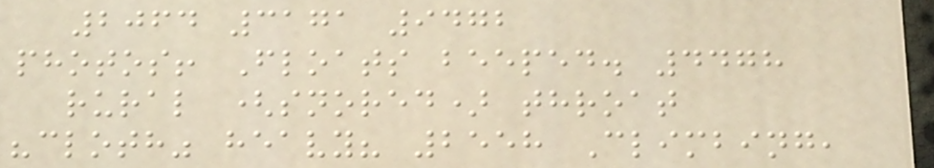2064 3171 9472
photos! Floats beeped. 4478
rural (snored) throat
"cloth" heavy? 2558 Climbing,
